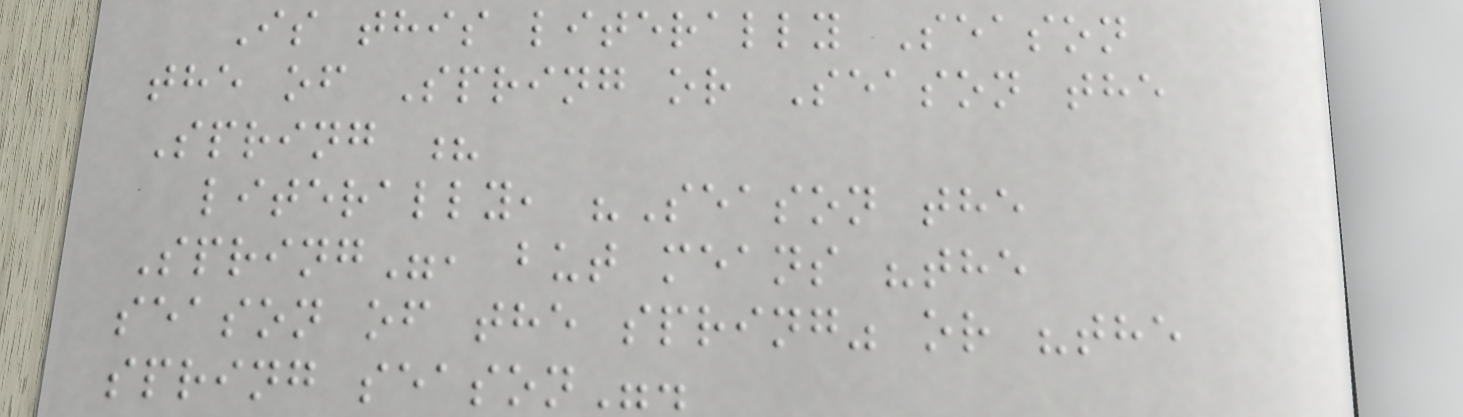Is this literally Season
the of Spring or Season the
Spring ?
literally, "Season the
Spring", but means "the
season of the spring" or "the
spring season".
